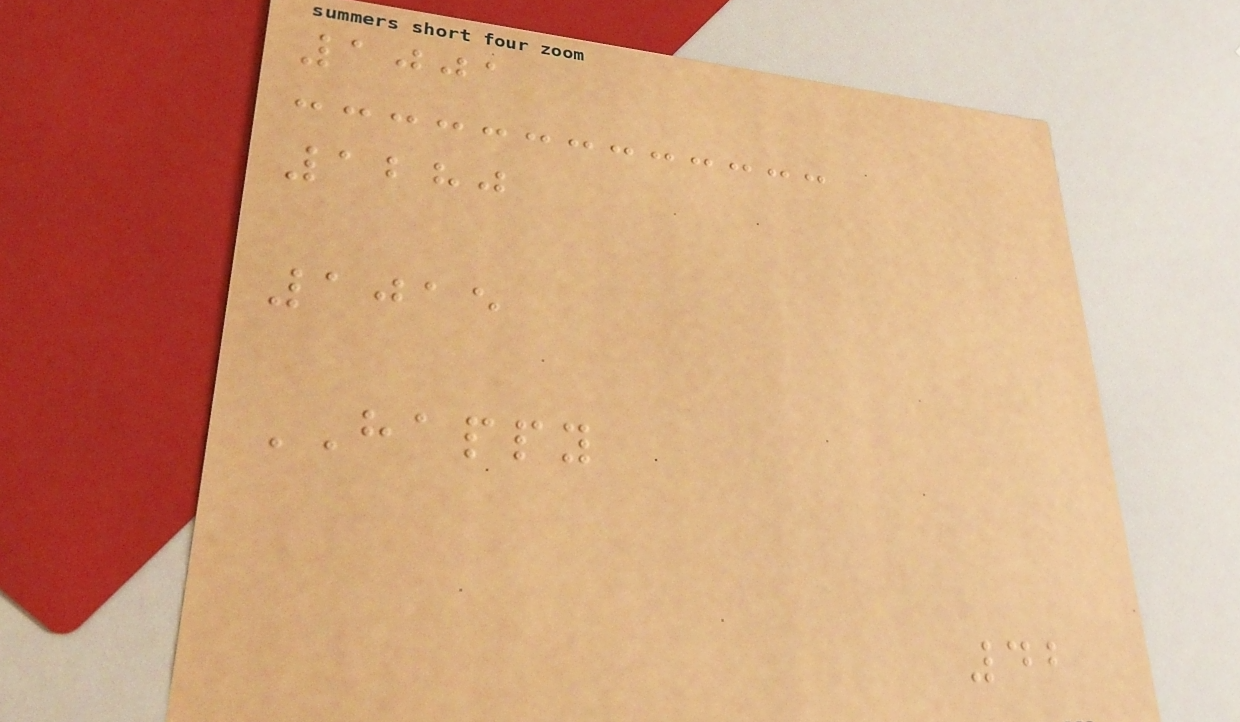1001
1280
1015
HAPPY
42
